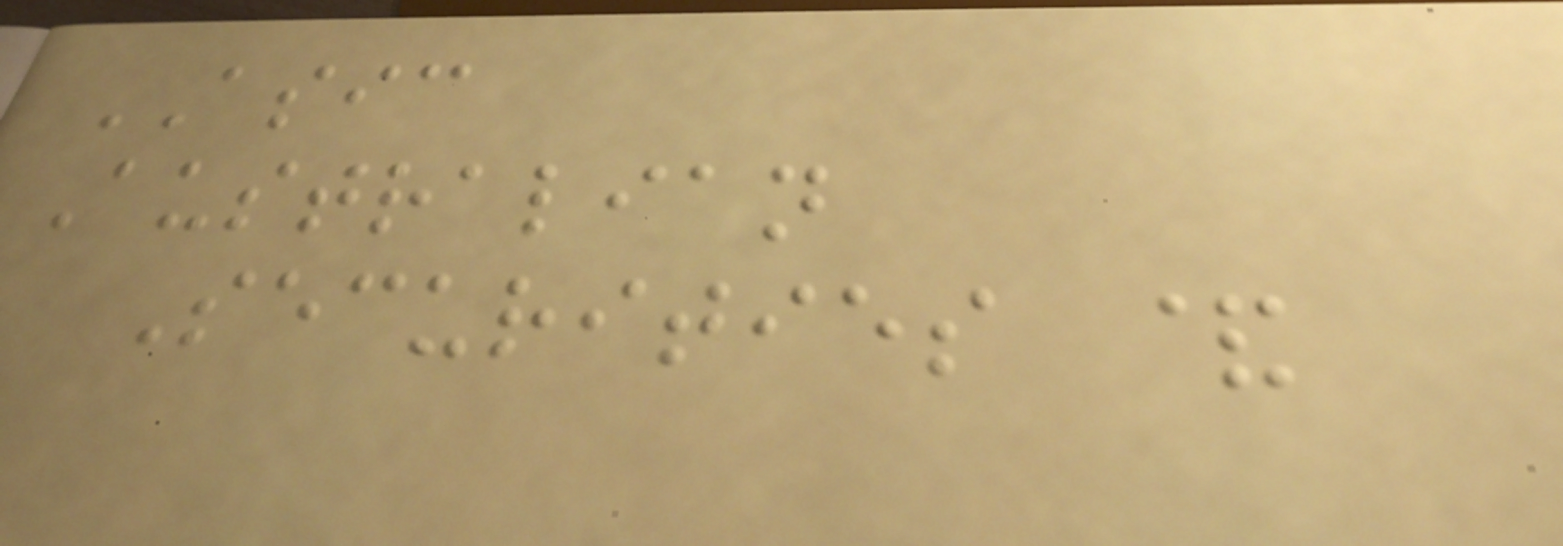ASIC
Australian
Securities &
